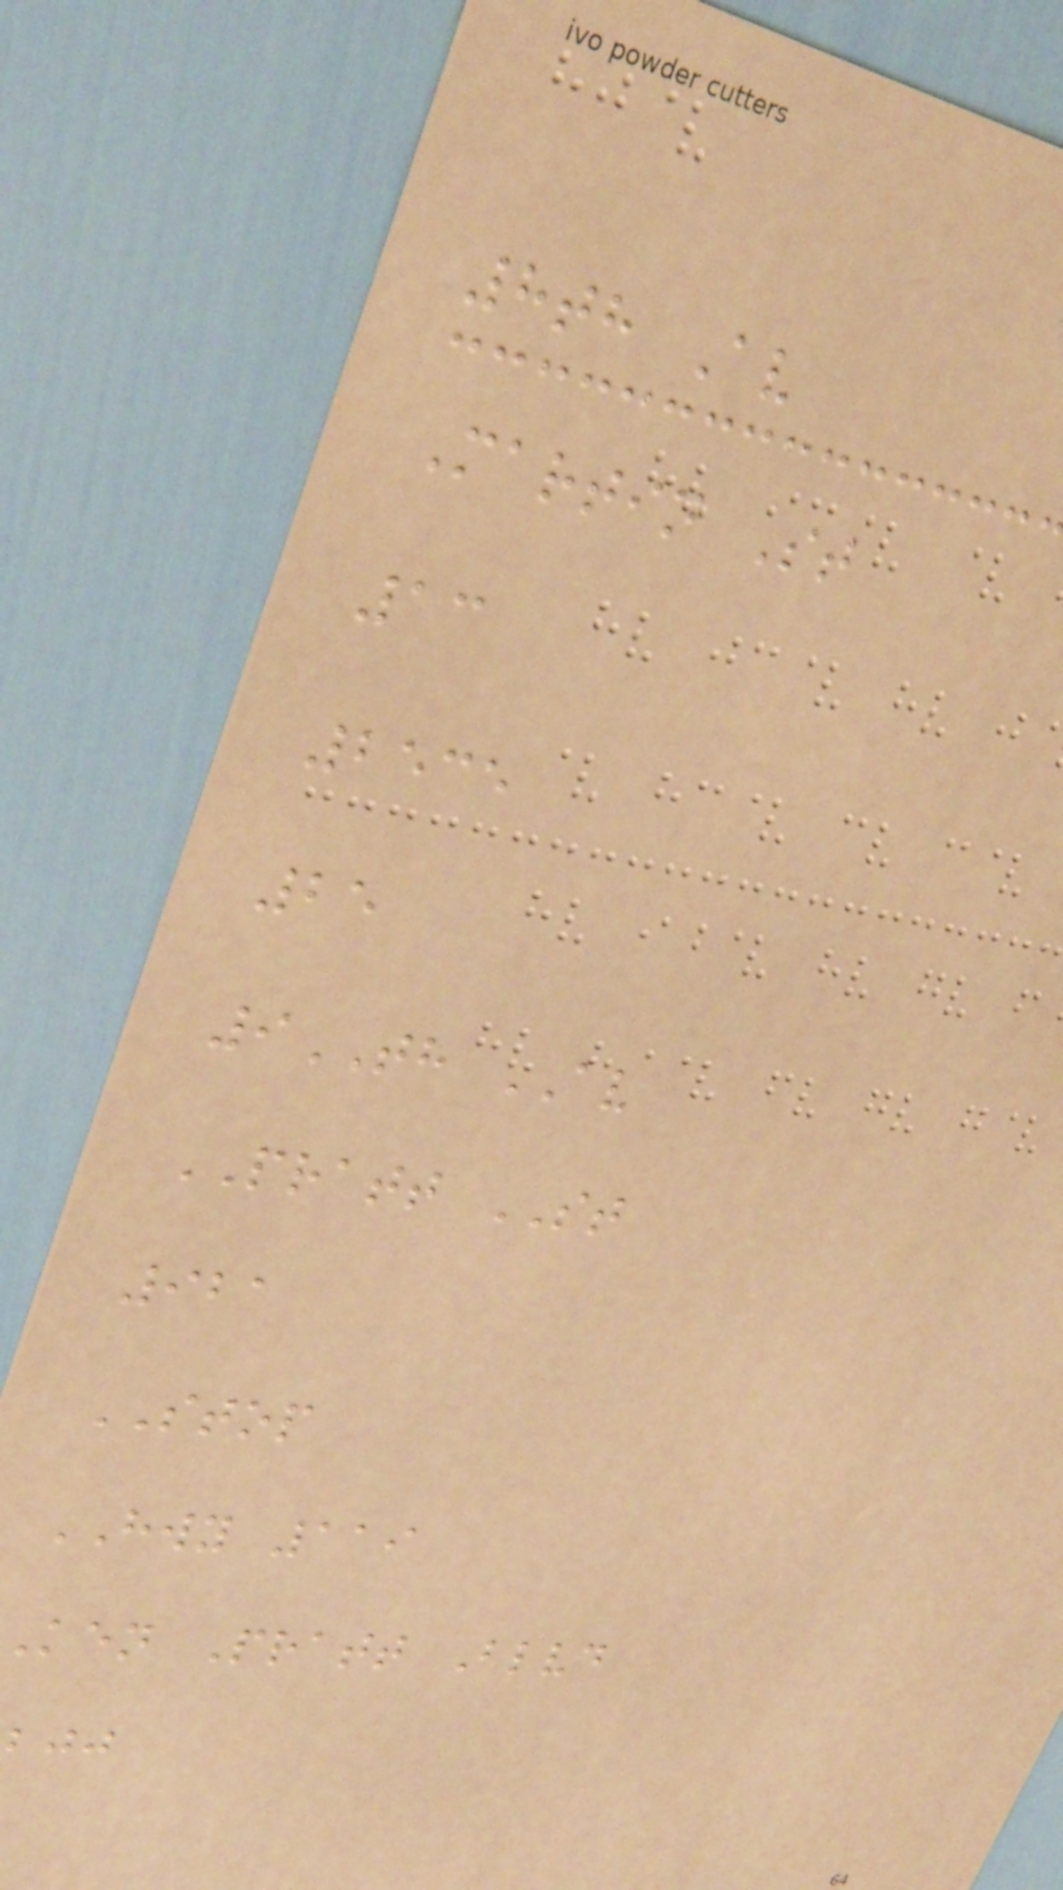8th Av
Martin St
13
2535
25
9TH AV
PRATT ST
921
STOP
HWY 119
ken Pratt Blvd
